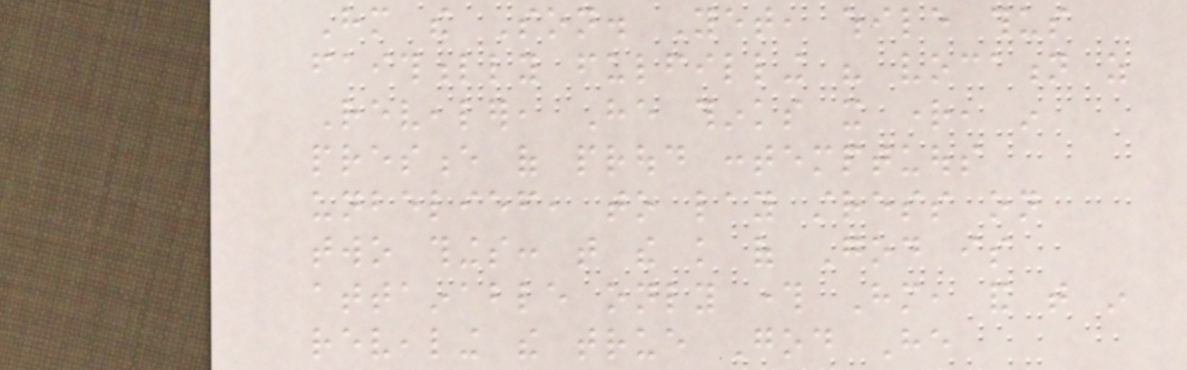Him the Son. Yet, while thus
faithfully fulfilling his vocation as
Revealer, He thinks it right, in
presence of proud contemptuous
unbelief, to lay stress on
two things: that the knowledge of God is
attainable only through Him, and that in
revealing the true God He
